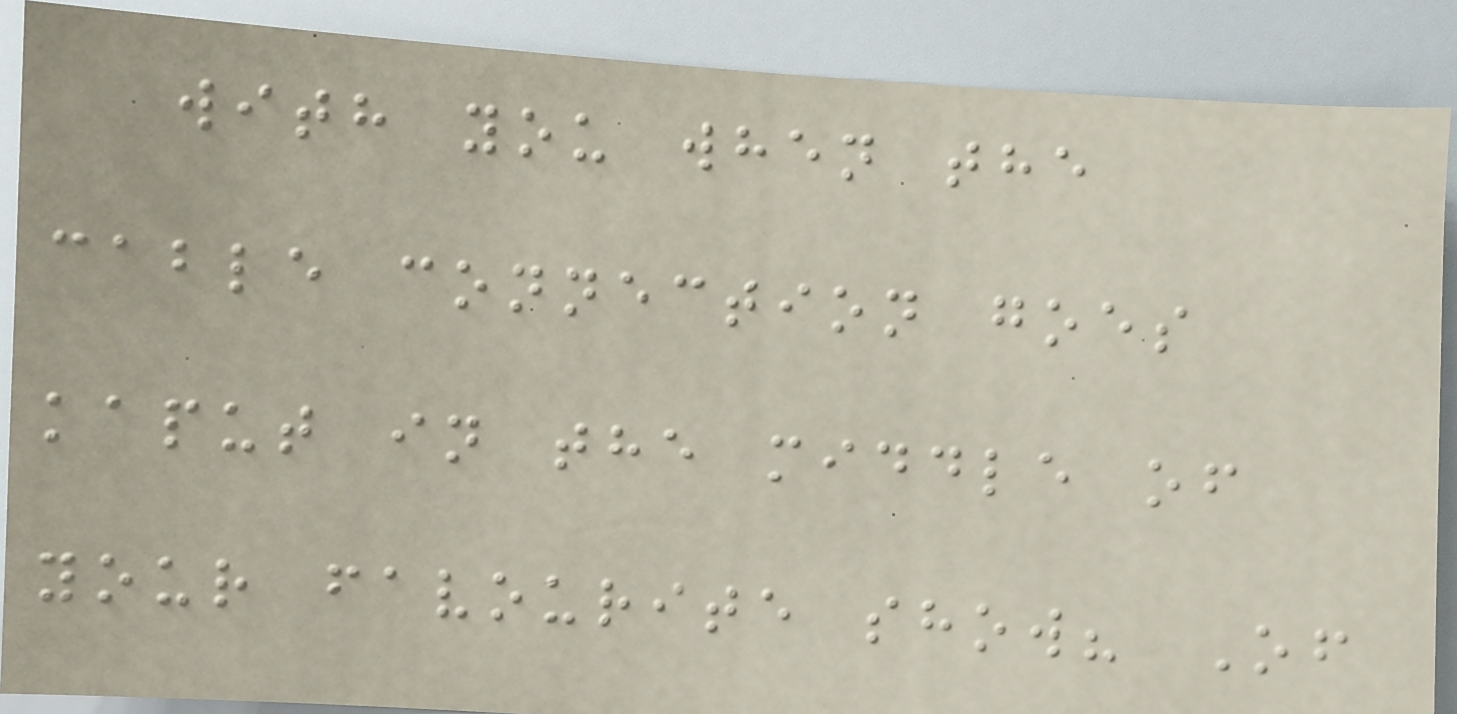with you when the
cable connection goes
kaput in the middle of
your favourite show? Of
